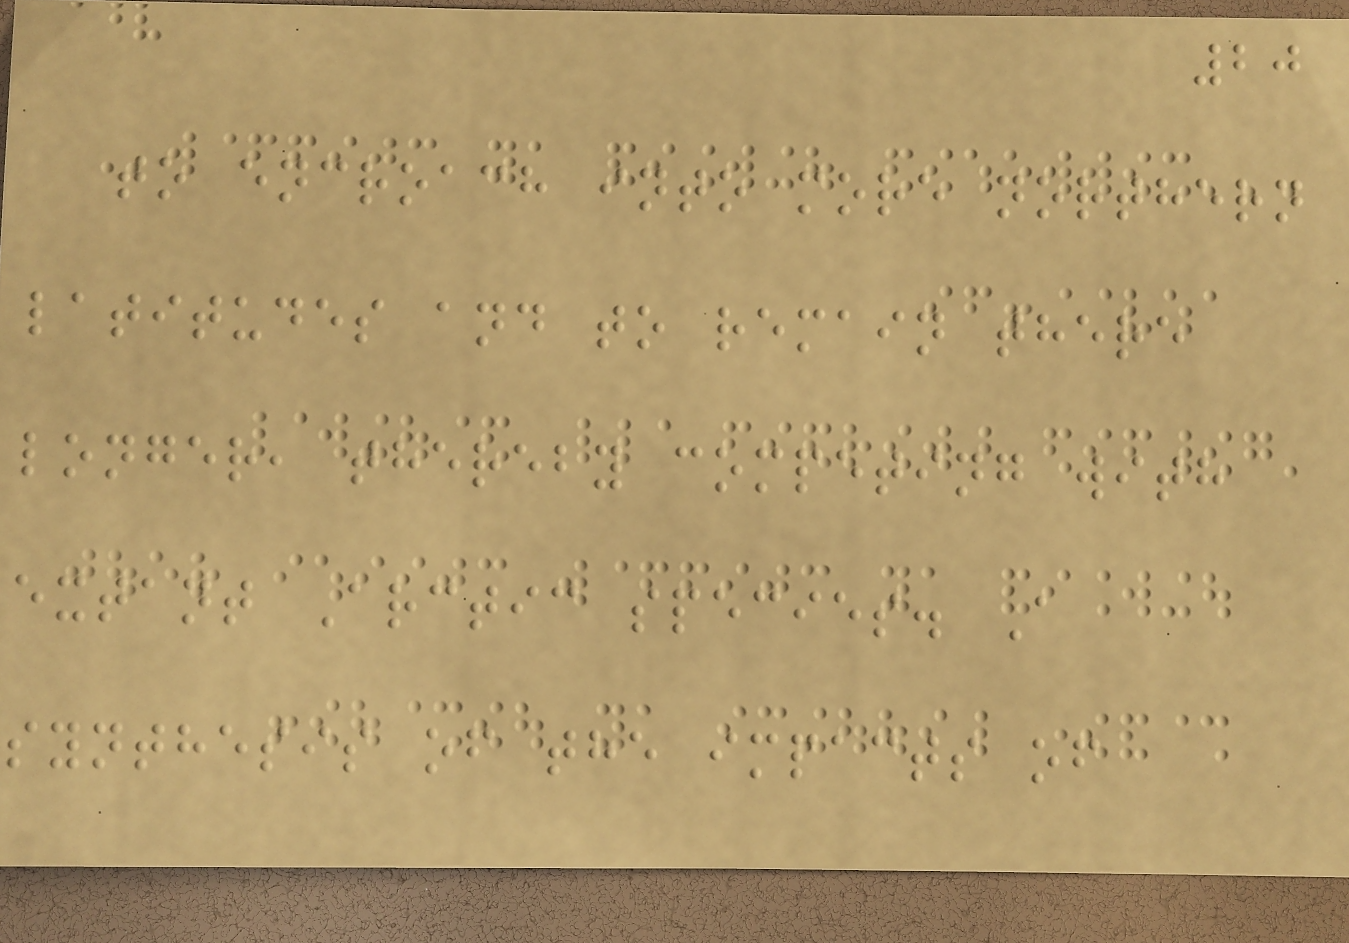20
to encroach into more northern
latitudes and to remain there
longer, thereby competing with
extant Arctic species. A
synthesis of the impacts of
